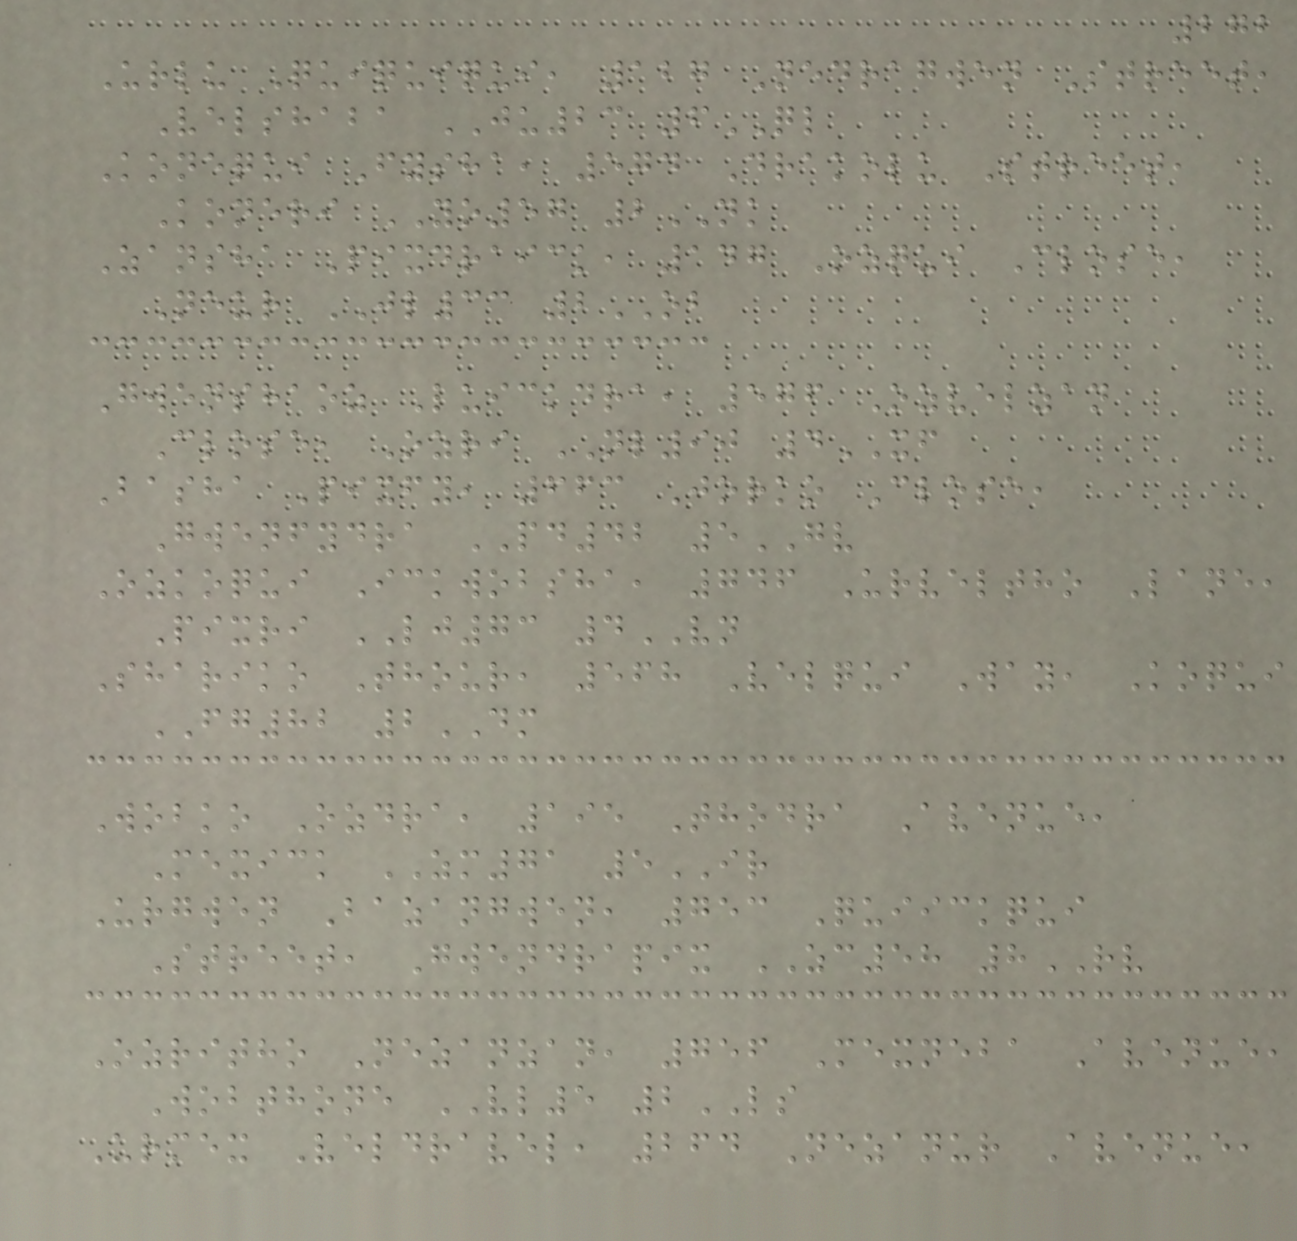272
Urlu Quiquiqui, 127 Nedragwen Street,
Velshaba JU23 6QL
Konequi Fysha, 574 Drakolu Street,
Koneri YO57 2NK
Zansha Pixdraick, 147 Ozqui Close,
Neur JL33 2OB
Gwenshaoz Luickdra, 576 Ozvelzan
Close, Ozri NL90 4XF
Basha Pixfy, 663 Jorko Close,
Gwenfydra PD42 5GV
Ozkoqui Ickwobsha, 746 Urveltho Lane,
Pixri LJ73 4VN
Shariko Thour, 568 Velqui Way, Koqui
FG82 2DM
Wobko Ozdra, 195 Thodra Avenue,
Mexick ZM71 5IR
Urgwen Bazangwen, 753 Quiickqui
Street, Gwendrapix ZC58 8RV
Ozritho Nezanzan, 756 Mexneba Avenue,
Wobthone VL5 2LS
Urmex Veldravel, 264 Nezanur Avenue,
